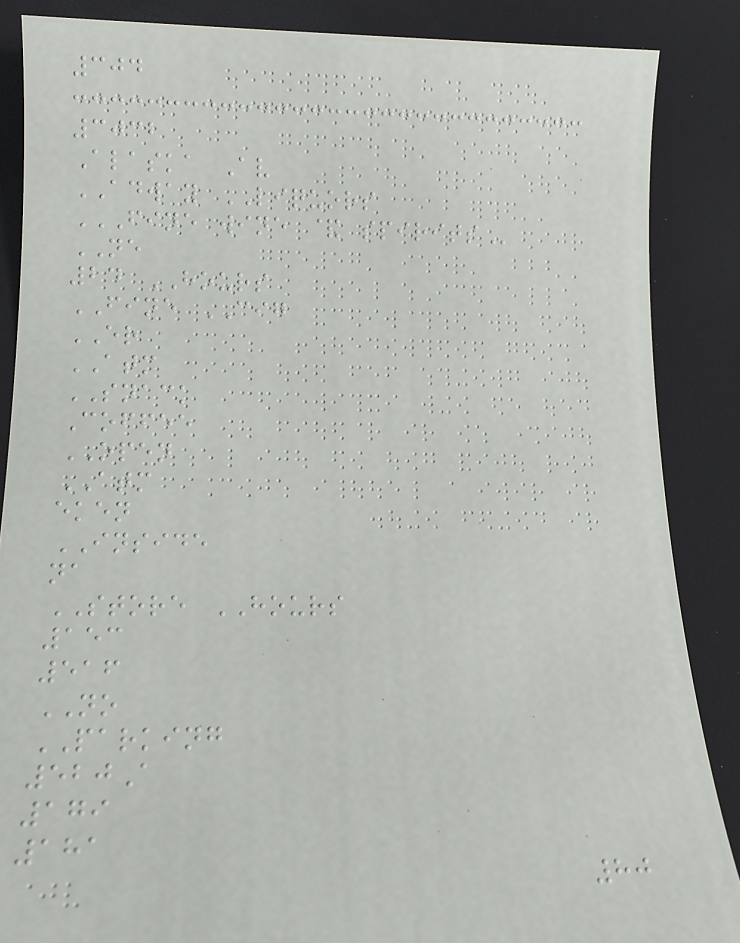304
3032
Alaska Av
ADWAY LIQUORS
FINE WINE & SPIRITS
NE
24 HOURS
FINE CIG
ER
ATM
SNACK
Coffee
OPEN
ATM
eken
INSIDE
na
STORE HOURS
153
516
NO
PARKING
520A
179
181
80
